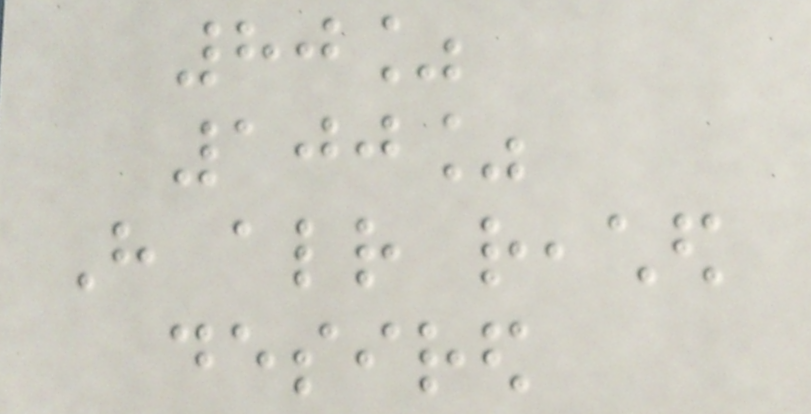80%
100%
Have already reached
desired
